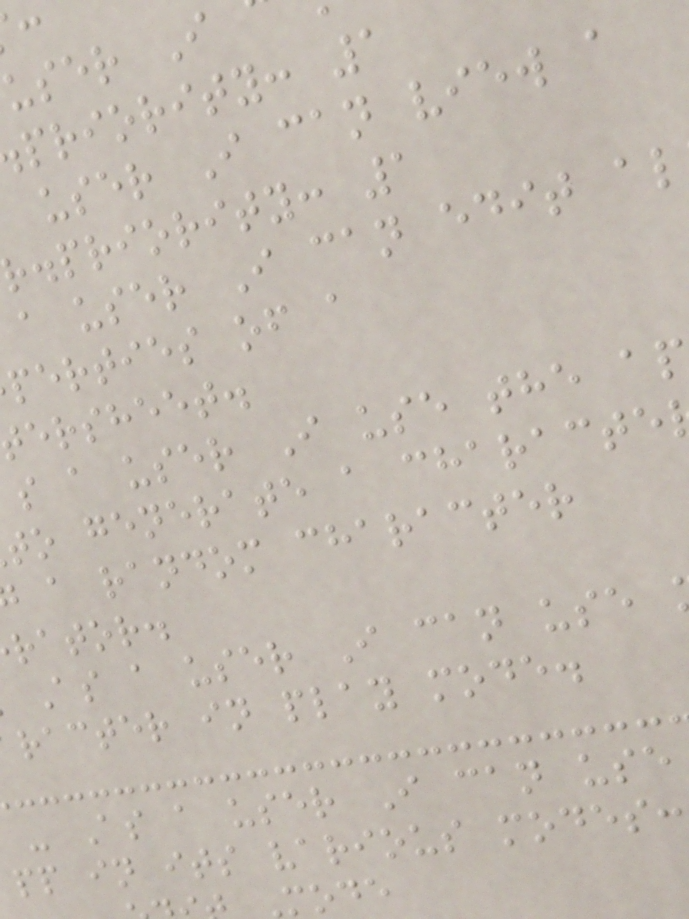user I
priority: 1
user I can view a
r.priority: 1
a user I can edit al
perties of a
ersheet.
s a user I use the ap
to generate a characte
a random character
rator.
As a user I can use
racter in play mode.
- As a user I can use
pp in its various modes:
mode
